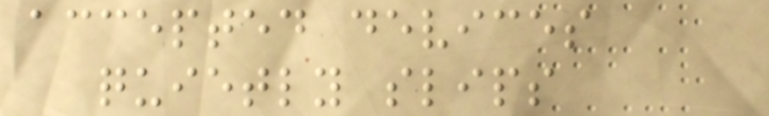accepted devices
quietly slips
